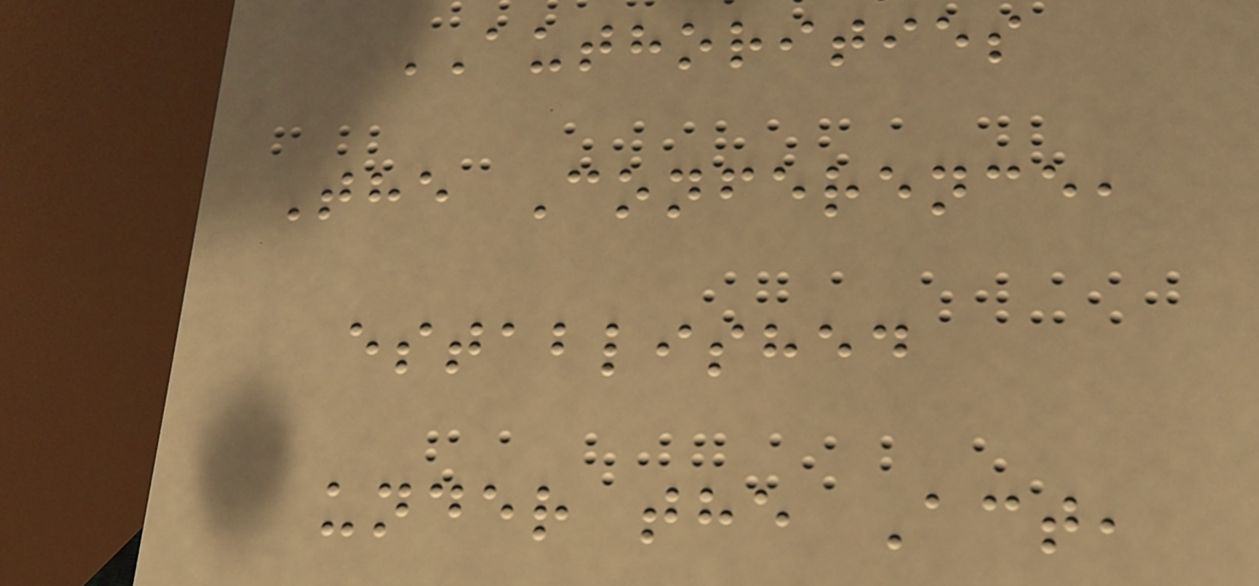AUTHORITIES
The Conference,
established
under the Act,
